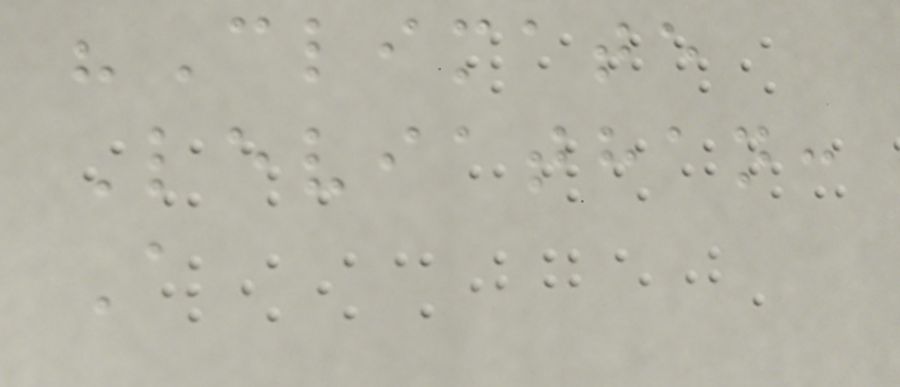"Climate
Leviathan:
A
